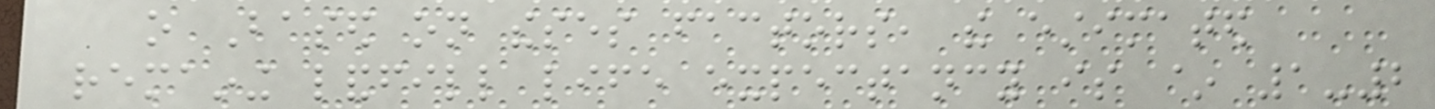o Based on theses factors, the estimated
remaining landfill life expectancy is ~ 1-2
